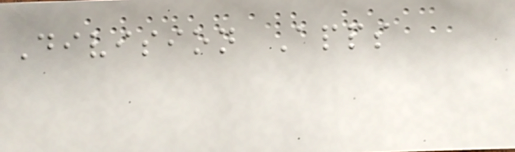Division Apps
